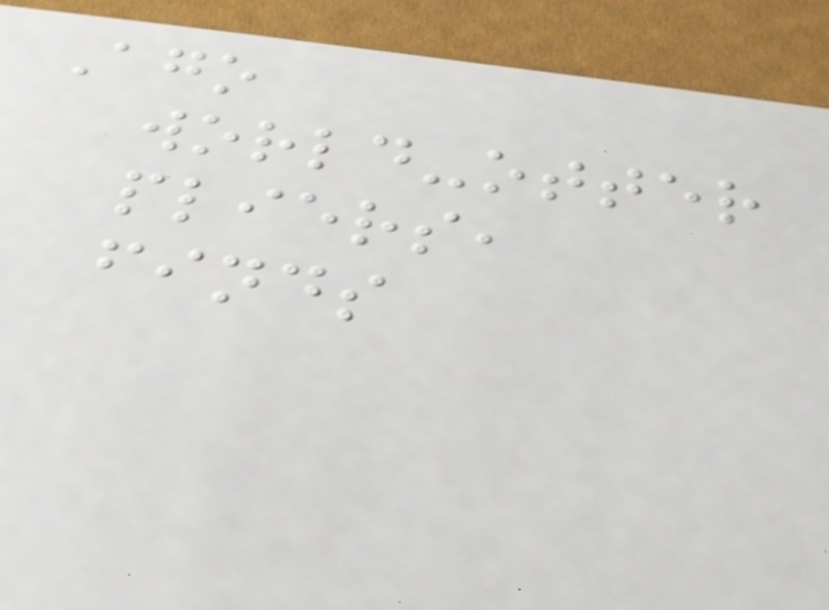Ago
world-otter
pliers,
finds
